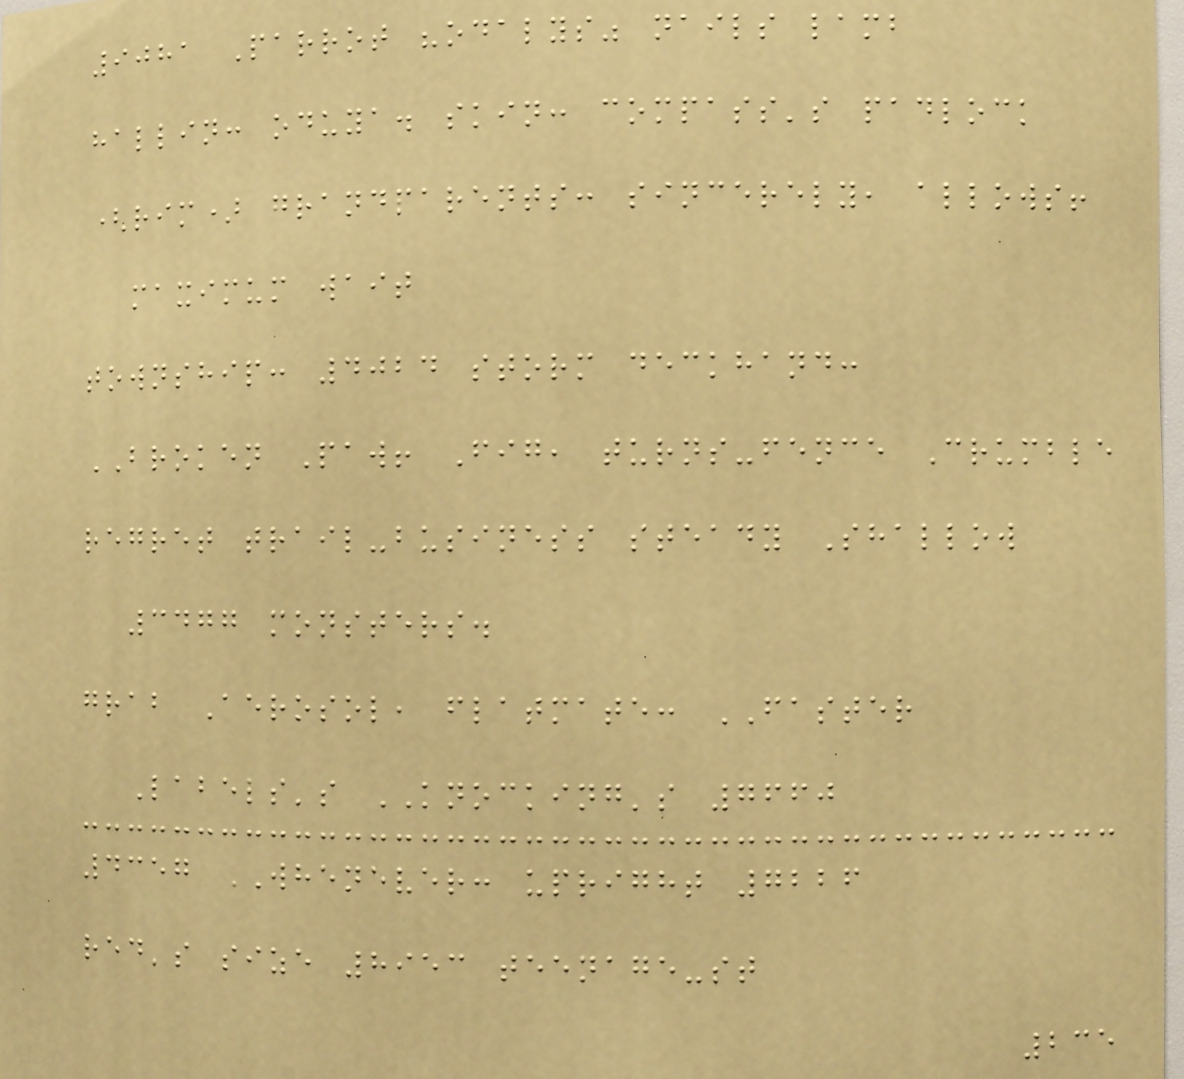9081 Parrot "odalys" nails lamb
hallin: oduya. skin: compass's padlock
(rim) grandparents: sincerely, allows!
maximum wait
township: 4024 storm deckhand:
BROKEN Paw! Fig, turns-fence Crumble
regret trail-business steady Shallow
3477 monsters.
grab Aerosol, flatmate: FASTER
Labels's KNOCKING's 7660
4357 WHENEVER: upright 7226
red's size 8953 teenage-st
235
